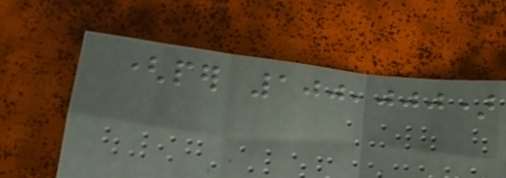(per 100,000)
